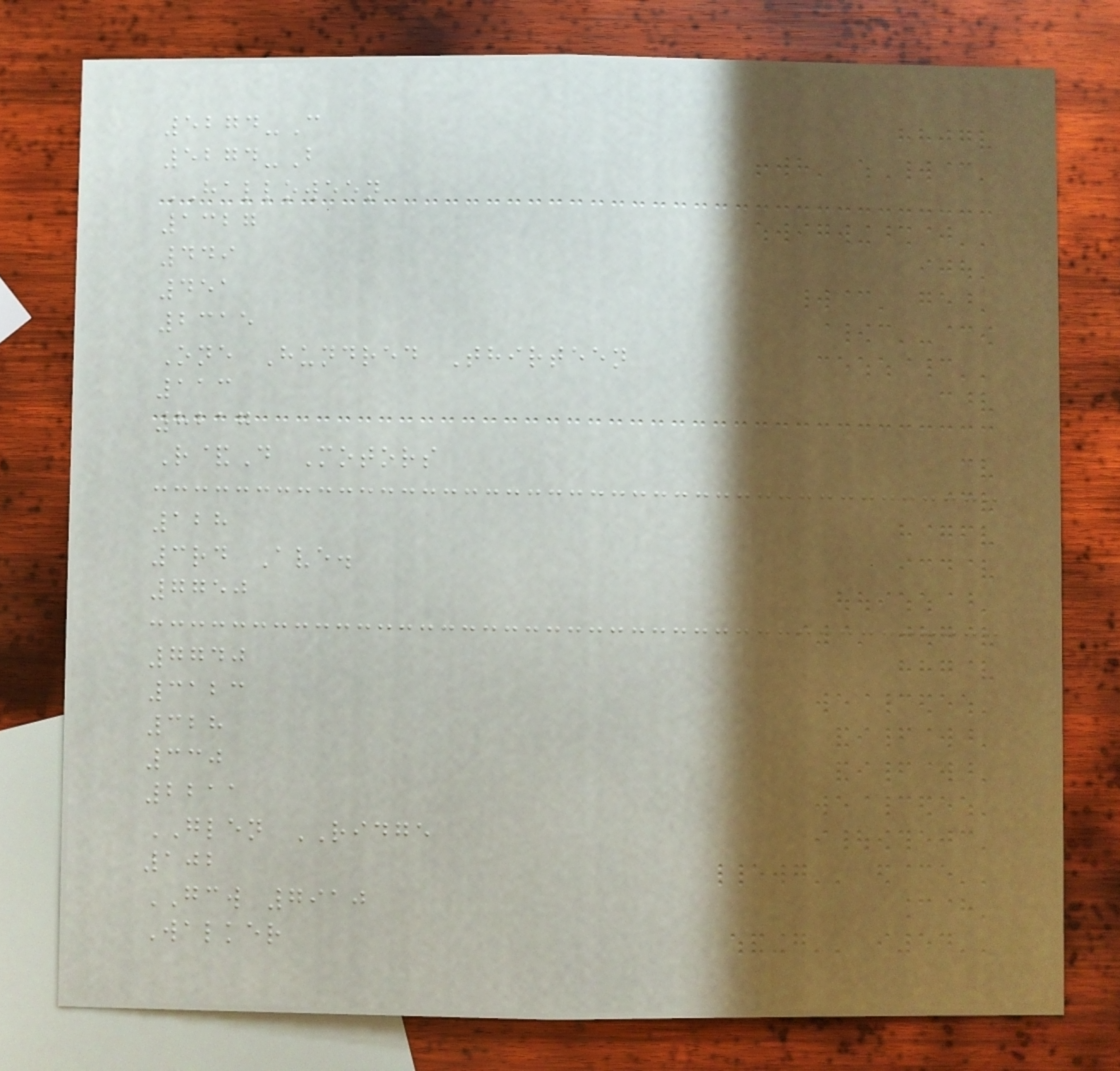5274-C
5274-B
HALLOWEEN
1327
449
451
2315
One Hundred Thirteen
113
8217
R&D Motors
128
3rd Ave.
7750
7740
3123
328
330
2211
GLEN RIDGE
102
GCW 7910
Walker
